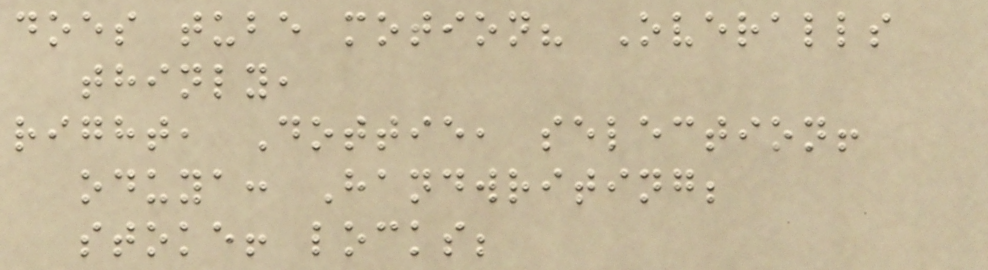does tube motion? Overalls
thinly,
right, Dottie, selection!
oduya: Handwriting;
stoke! locks;
